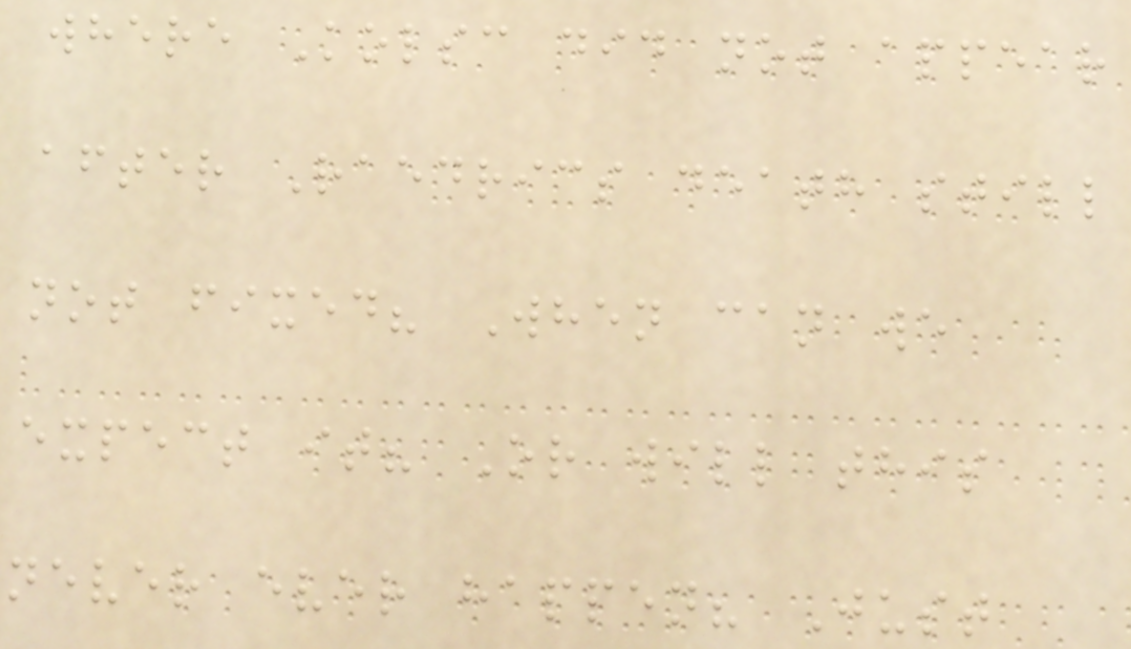where Kolsc did not appear
after Raedrics death still
not fixed? When can we
expect it? Or will this
never ever happen? Just
